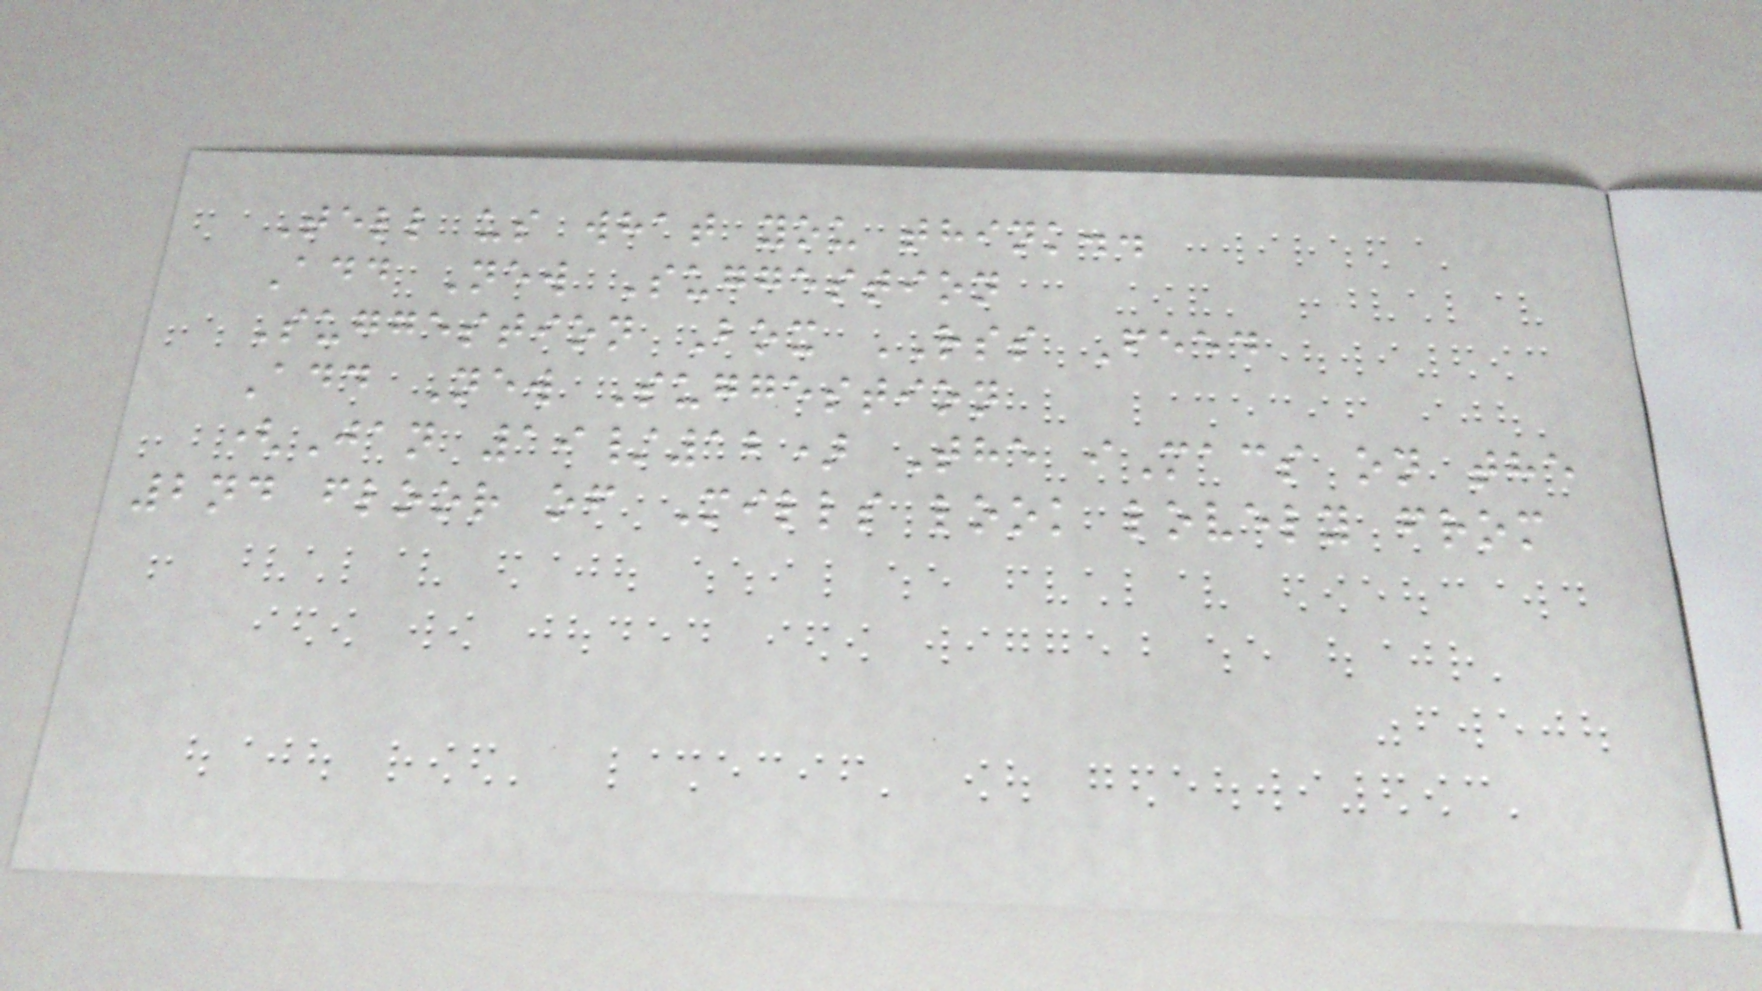Tell us what you think..
Add New Suggestion
Suggestion Box RSS Feed
Add New Suggestion
(Jan 19/12) The iMacs on the
2nd floor of Mills look lovely from
